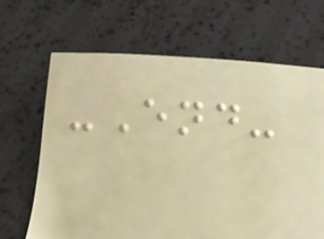-End-
